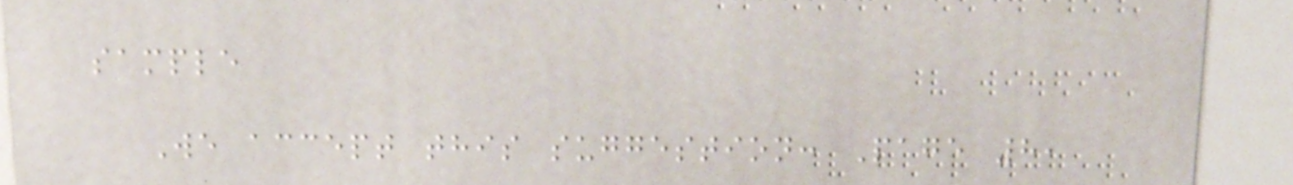sample
We accept this suggestion: Page 8,
